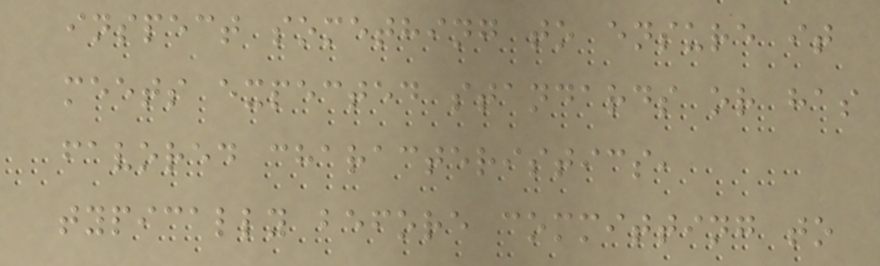inspect something to ensure it
meets expected standards or has
favored characteristics,
typically before committing to
